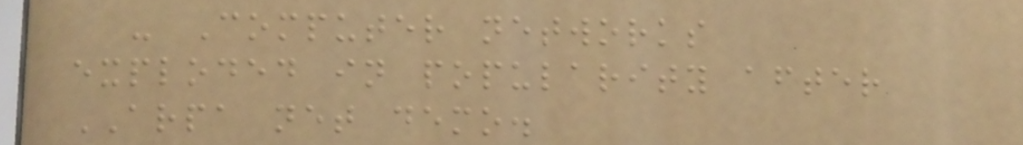- Computer networks
exploded in popularity after
ARPA net demo.
